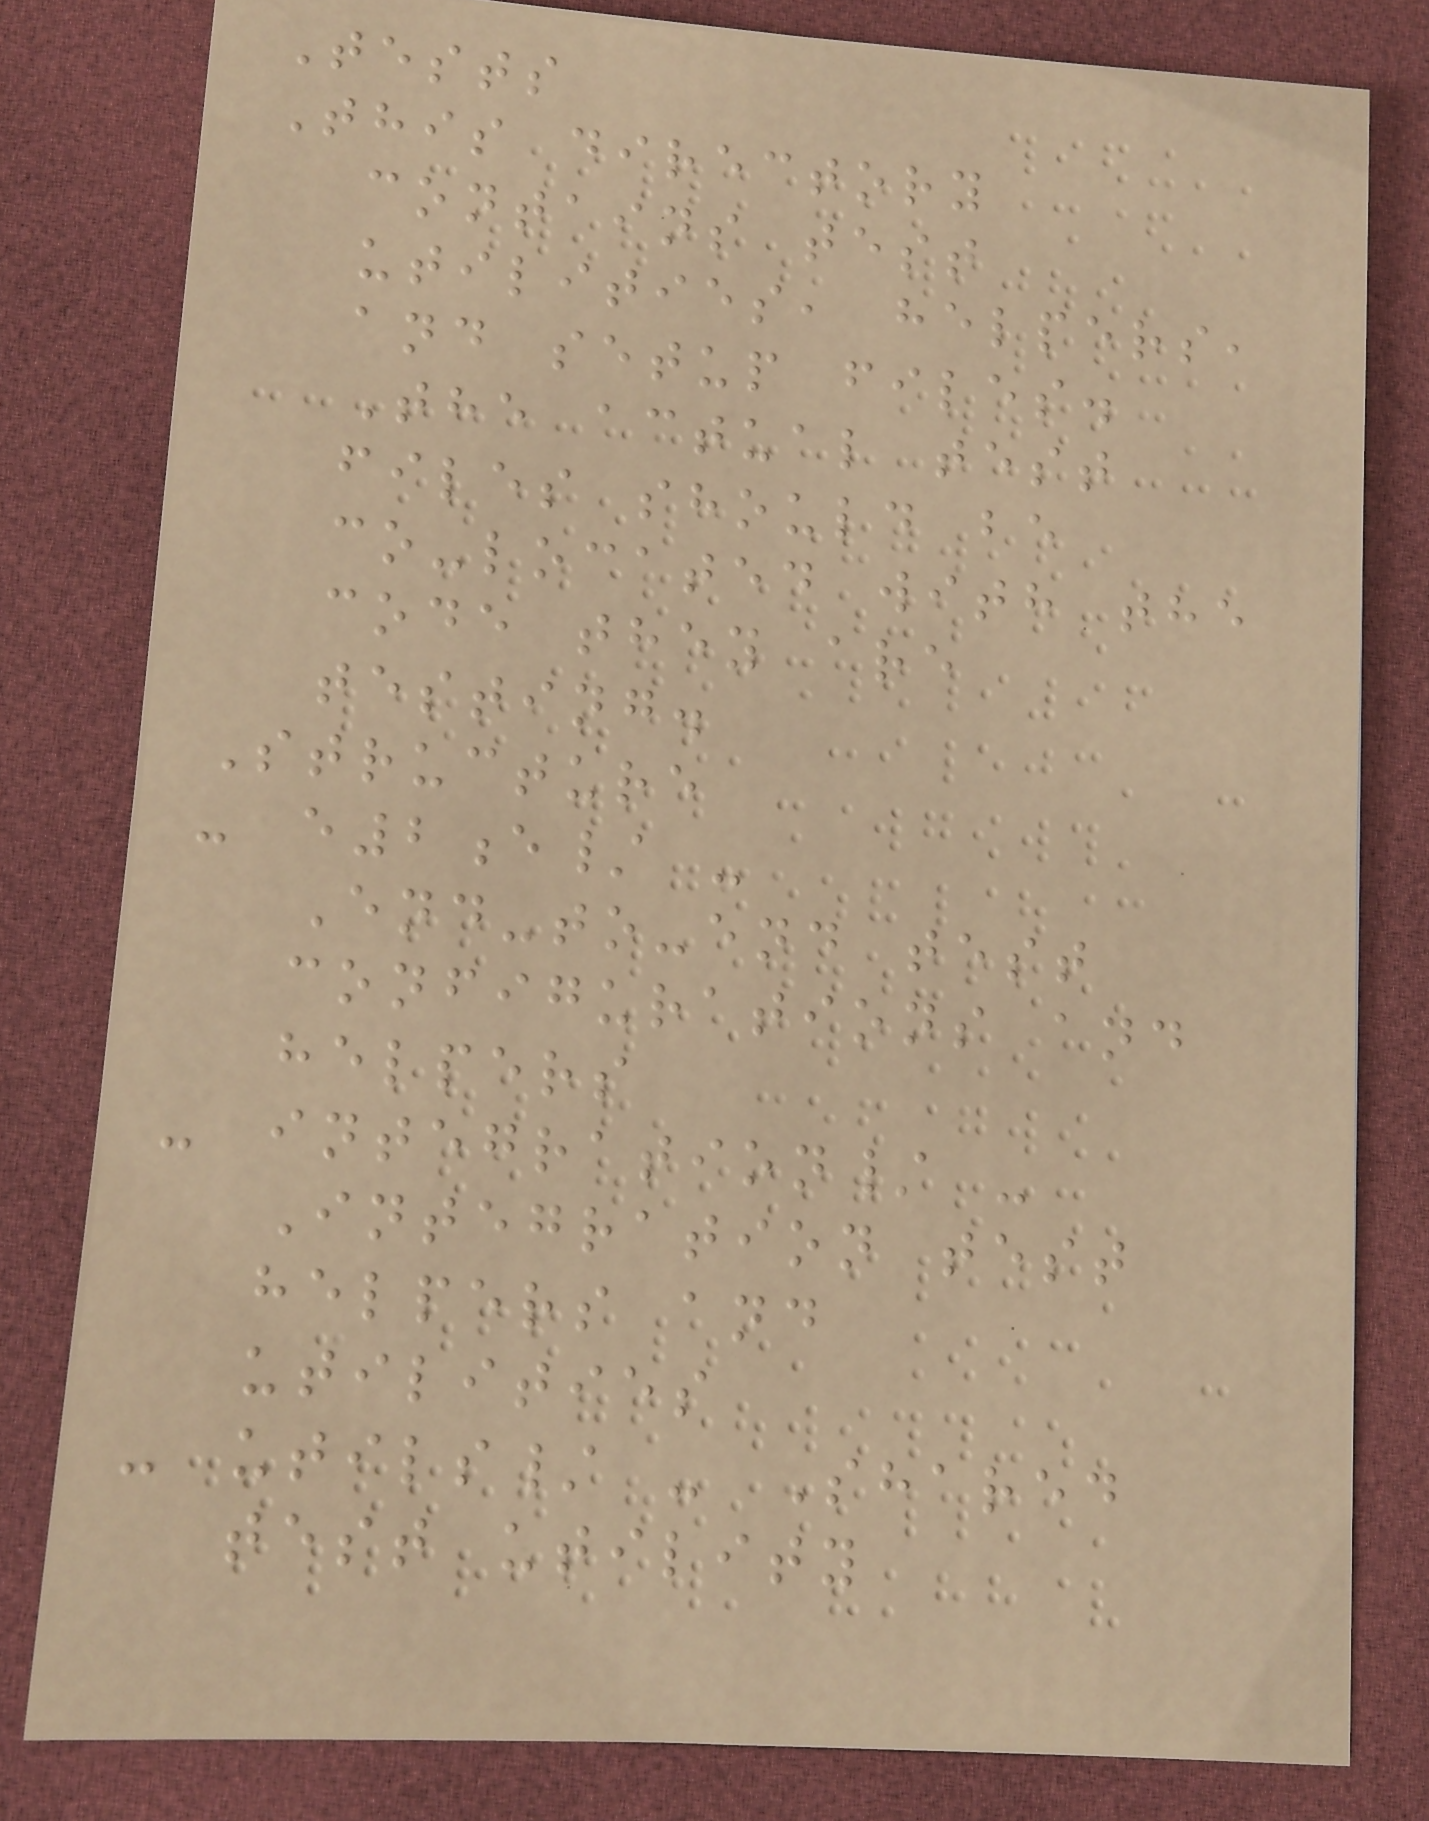Tests
This directory
contains test
utilities, helpers,
and setup files.
The actual test
files should be
co-located with the
code they are
testing.
Structure
- e2e/ -
End-to-end test
configurations and
helpers
- integration/ -
Integration test
helpers and
utilities
- utils/ - Shared
test utility
